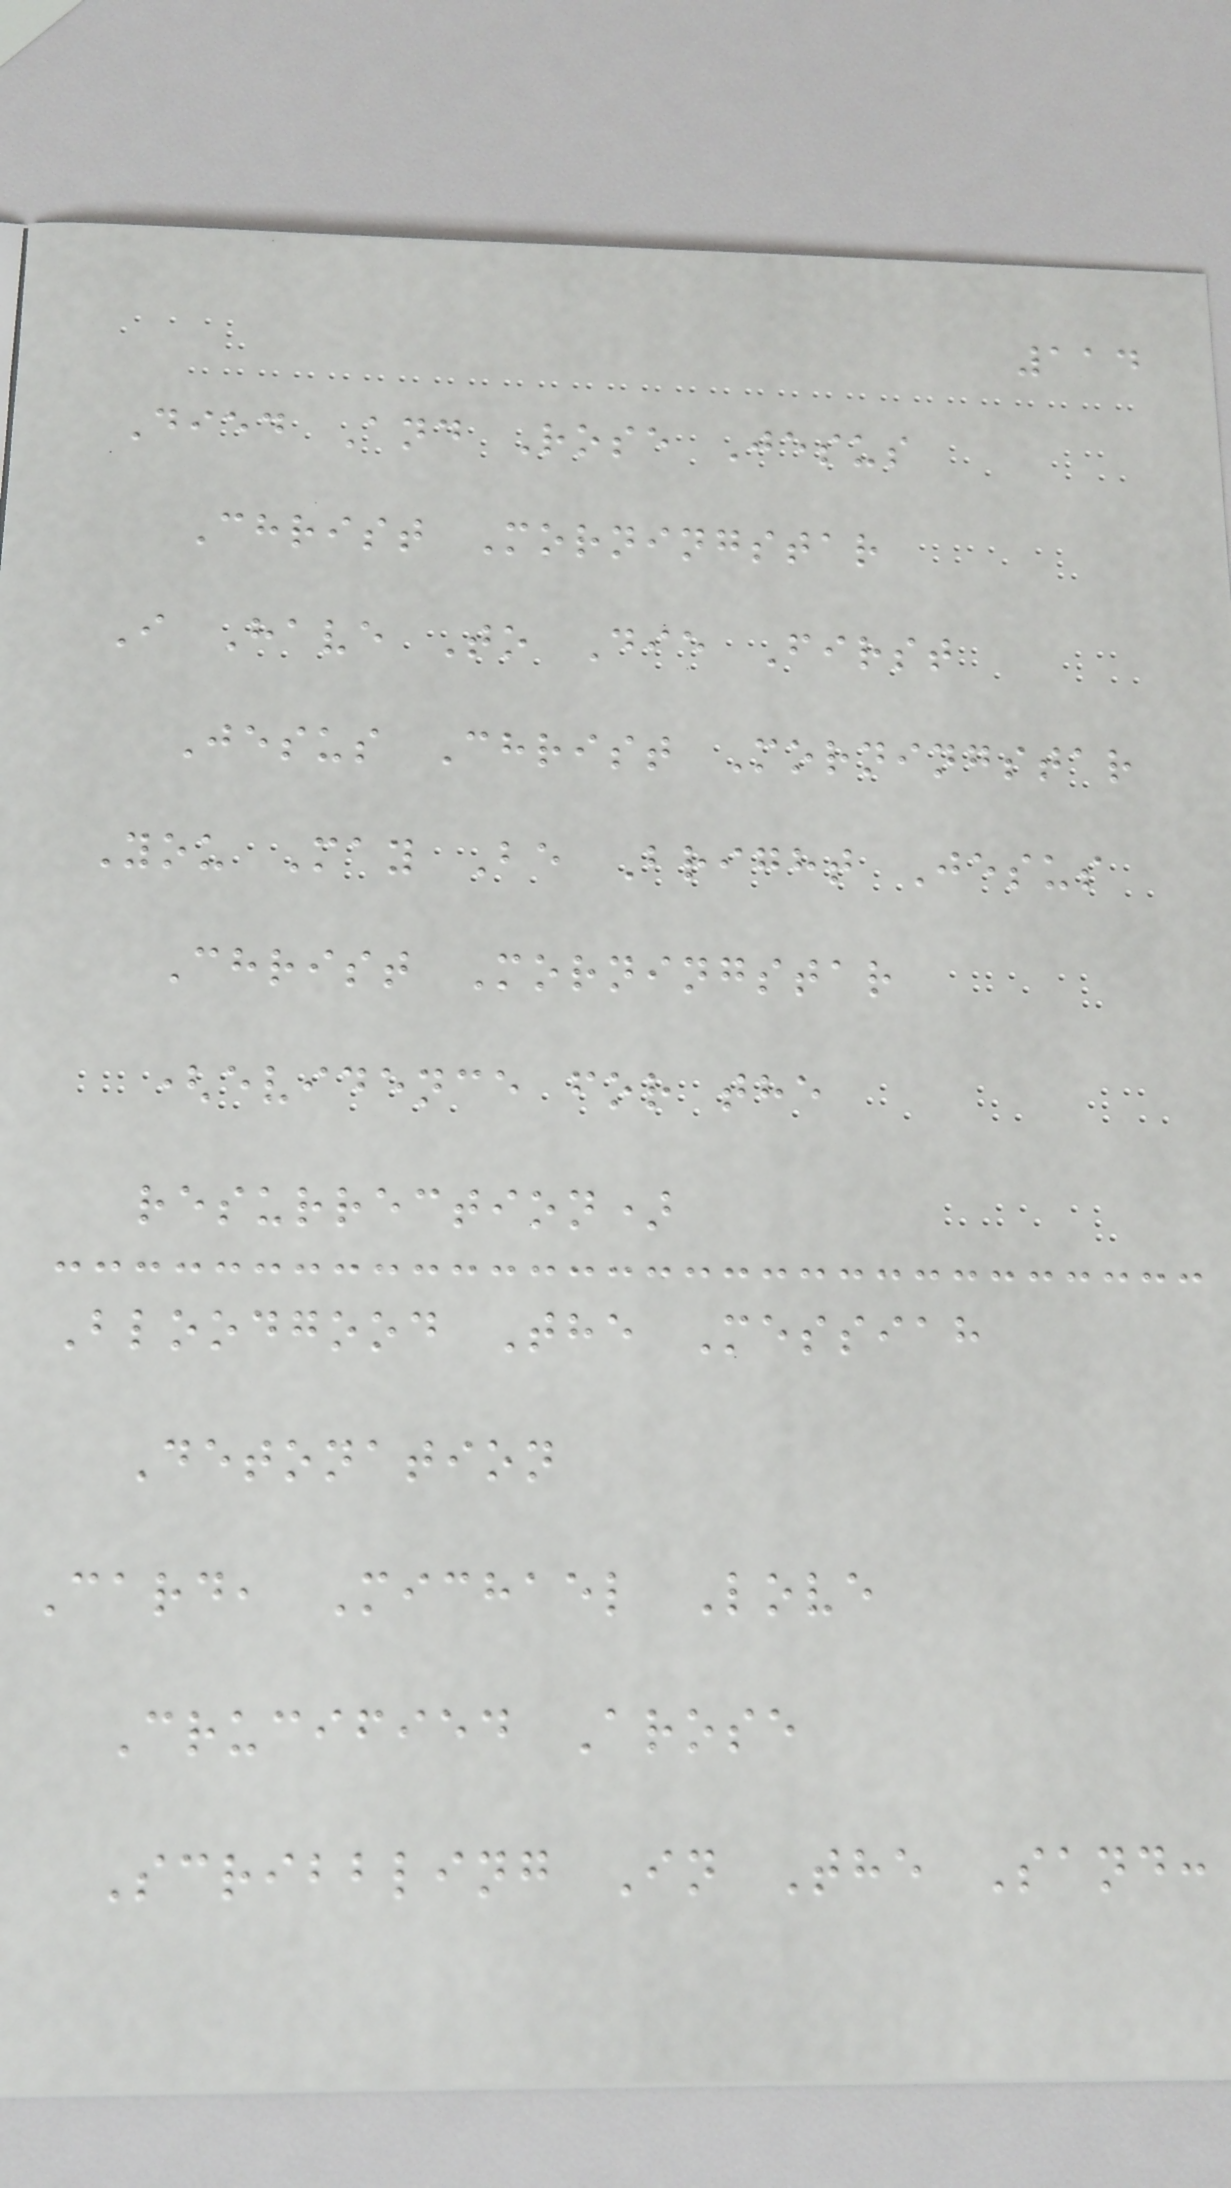114
Died And Rose Jesus
Christ Morningstar
I Have To Die First
Jesus Christ Morningstar
You May Be Bright Jesus
Christ Morningstar
(evidence for the
resurrection)
Bloodgood The Messiah
Detonation
Card, Michael Love
Crucified Arose
Scribbling In The Sand:
